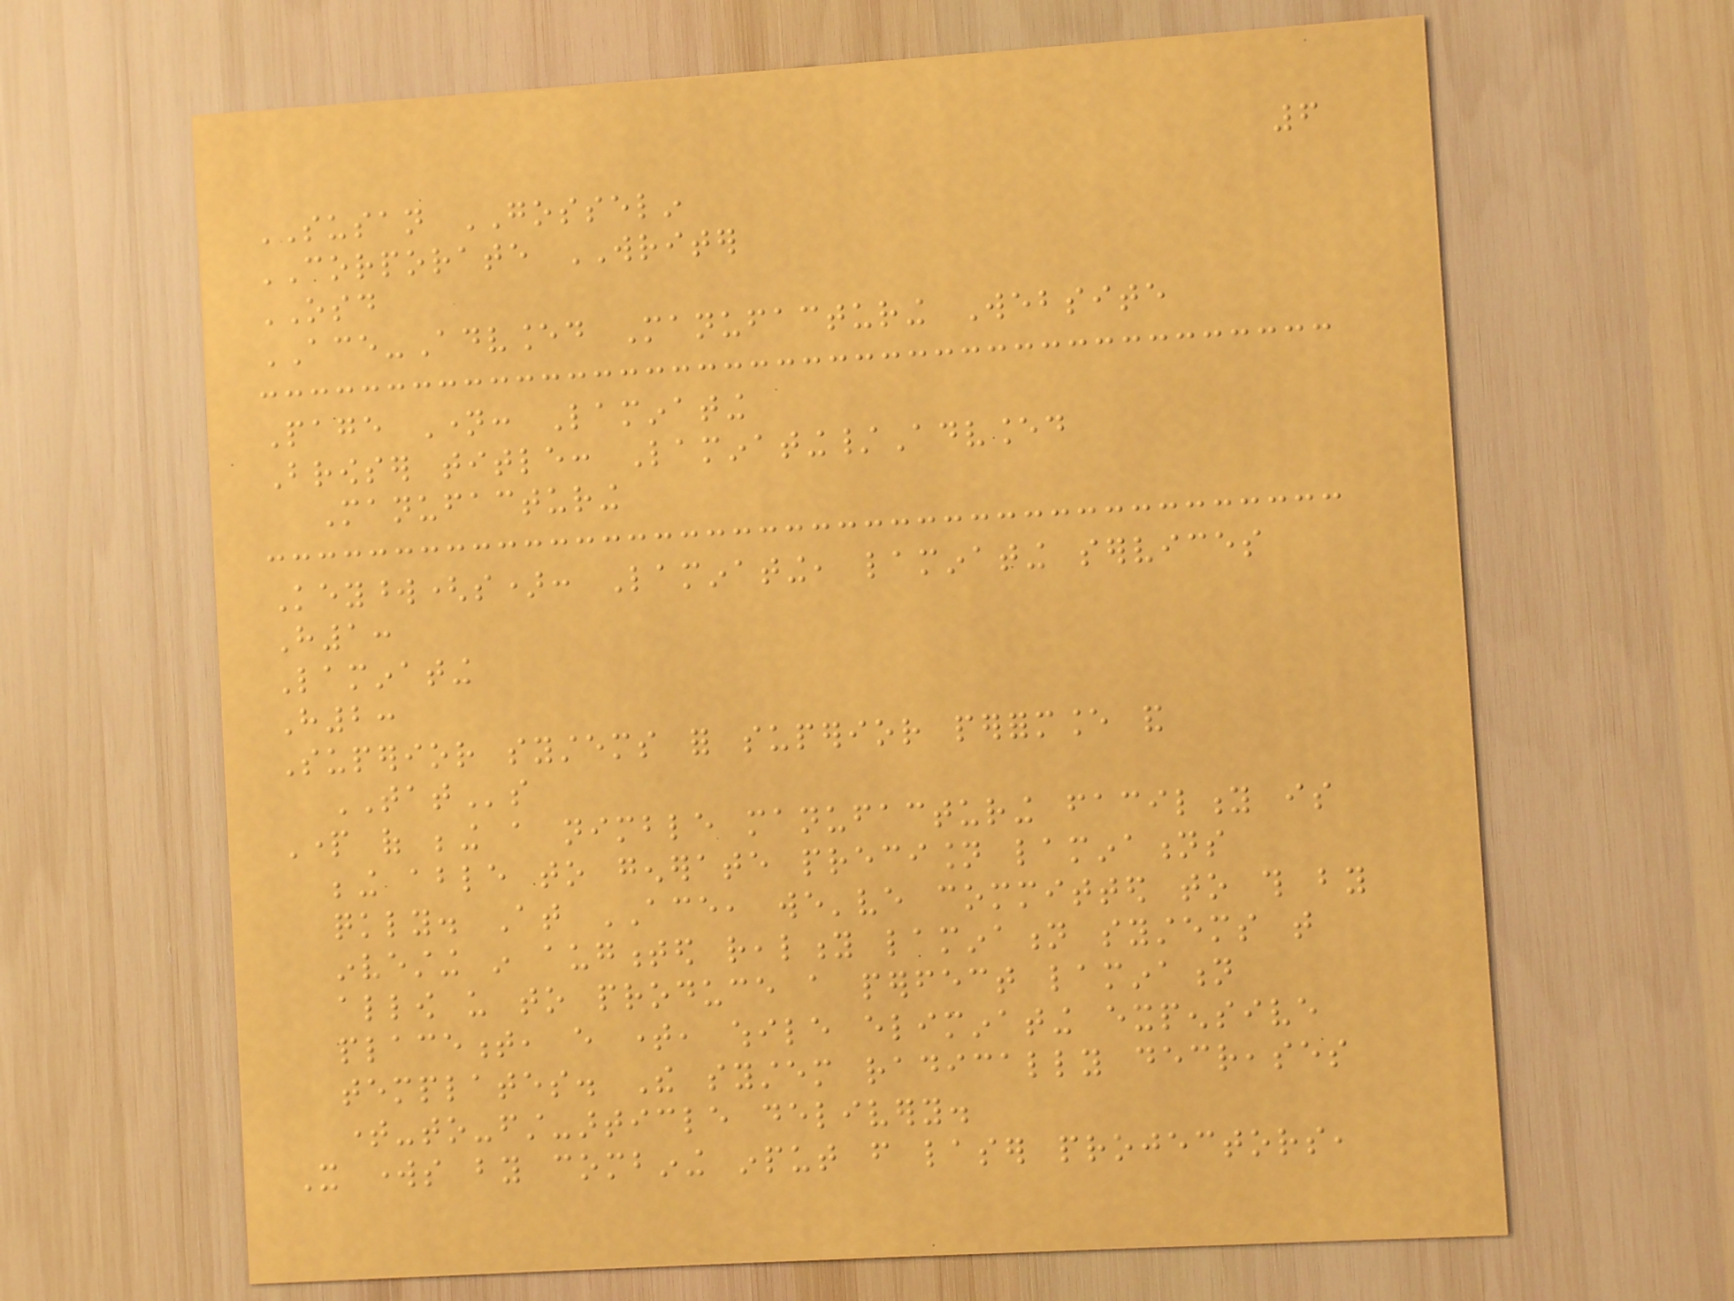6
SUSAN GOSSELIN
CORPORATE WRITER
OSD
ACE-Advanced Manufacturing Website
Page Name: Laminating
Browser title: Laminating/Advanced
Manufacturing
Keyword(s): Laminating, laminating services
H1:
Laminating
H2:
Superior systems for superior performance and
TATs
Part of being a nimble manufacturing facility is
being able to generate precision laminations
quickly. At ACE, we've committed to this by
investing in augmented reality lamination systems that
allow us to produce a perfect lamination
placement, every time, while eliminating expensive
templates. The system radically decreases
time-to-first-article delivery.
It works by combining input from laser projectors,
